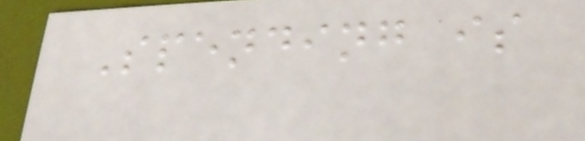Spending is
